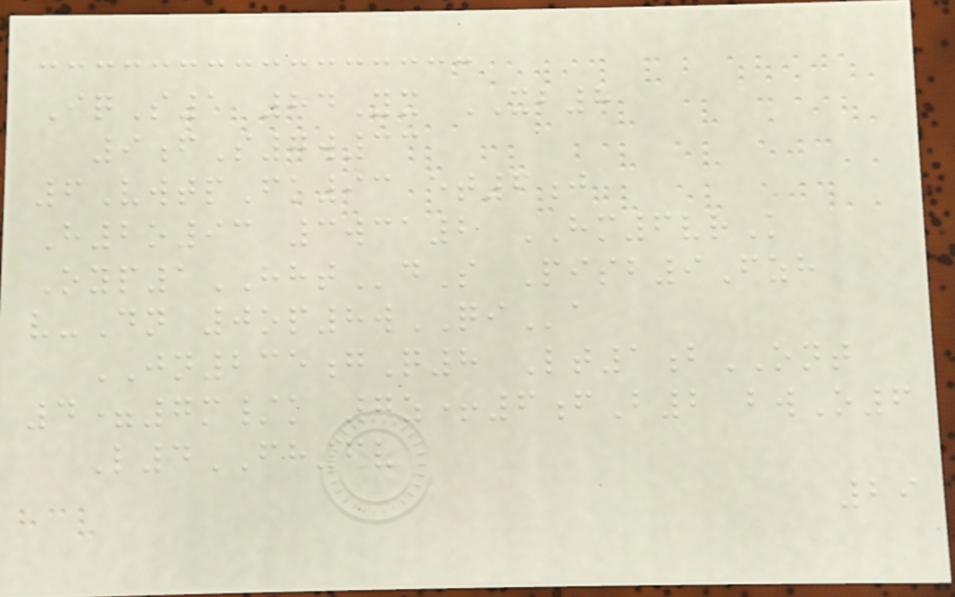IqS1 84Yx XB8
9fS7w33
6VwtpFk93 et6j
H2o93 3wca2 HM6vrK
Oyp1HHTdS Pisb9Fzh
v-Dn 0op8wQIa
JN235gQ8 Lt1bONT
4=7m/k 7z+6fB2 bwO6
L4FH6v
29
